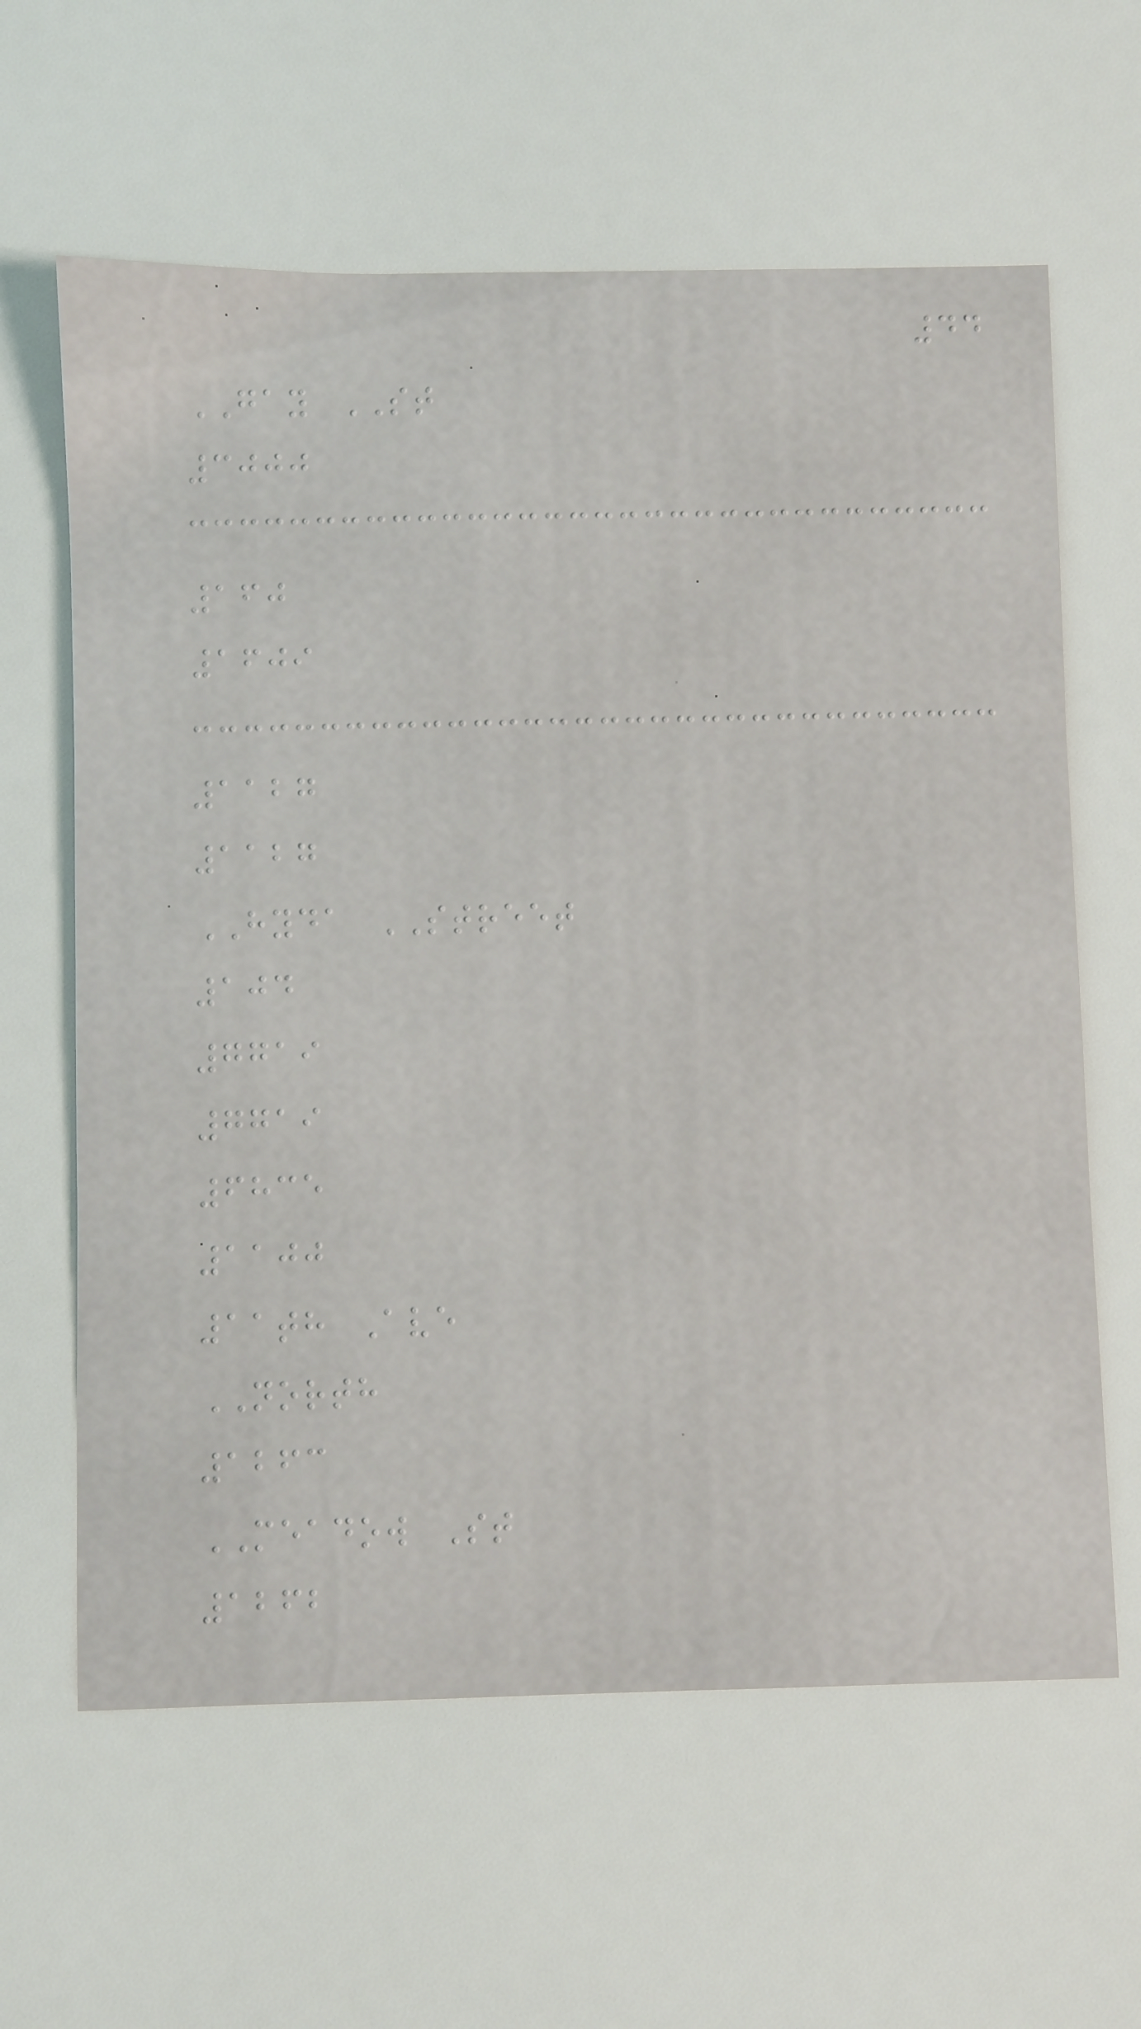44
GAY ST
3000
160
1609
1127
1127
HYDA STREET
104
7719
7719
6835
1100
11th Ave
NORTH
1263
MEADOW St
1262
